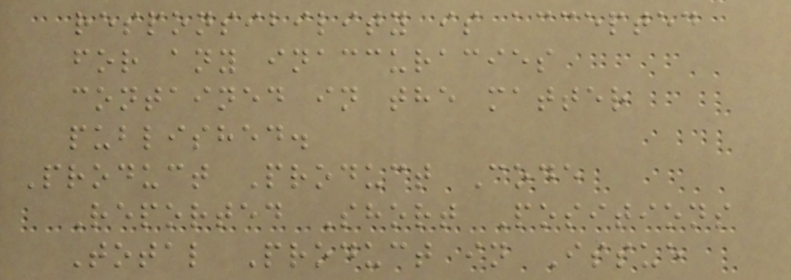responsibility is accepted
for any inaccuracies
contained in the matter
published.
Product Product Code
Reported Short Positions
Total Product in Issue
